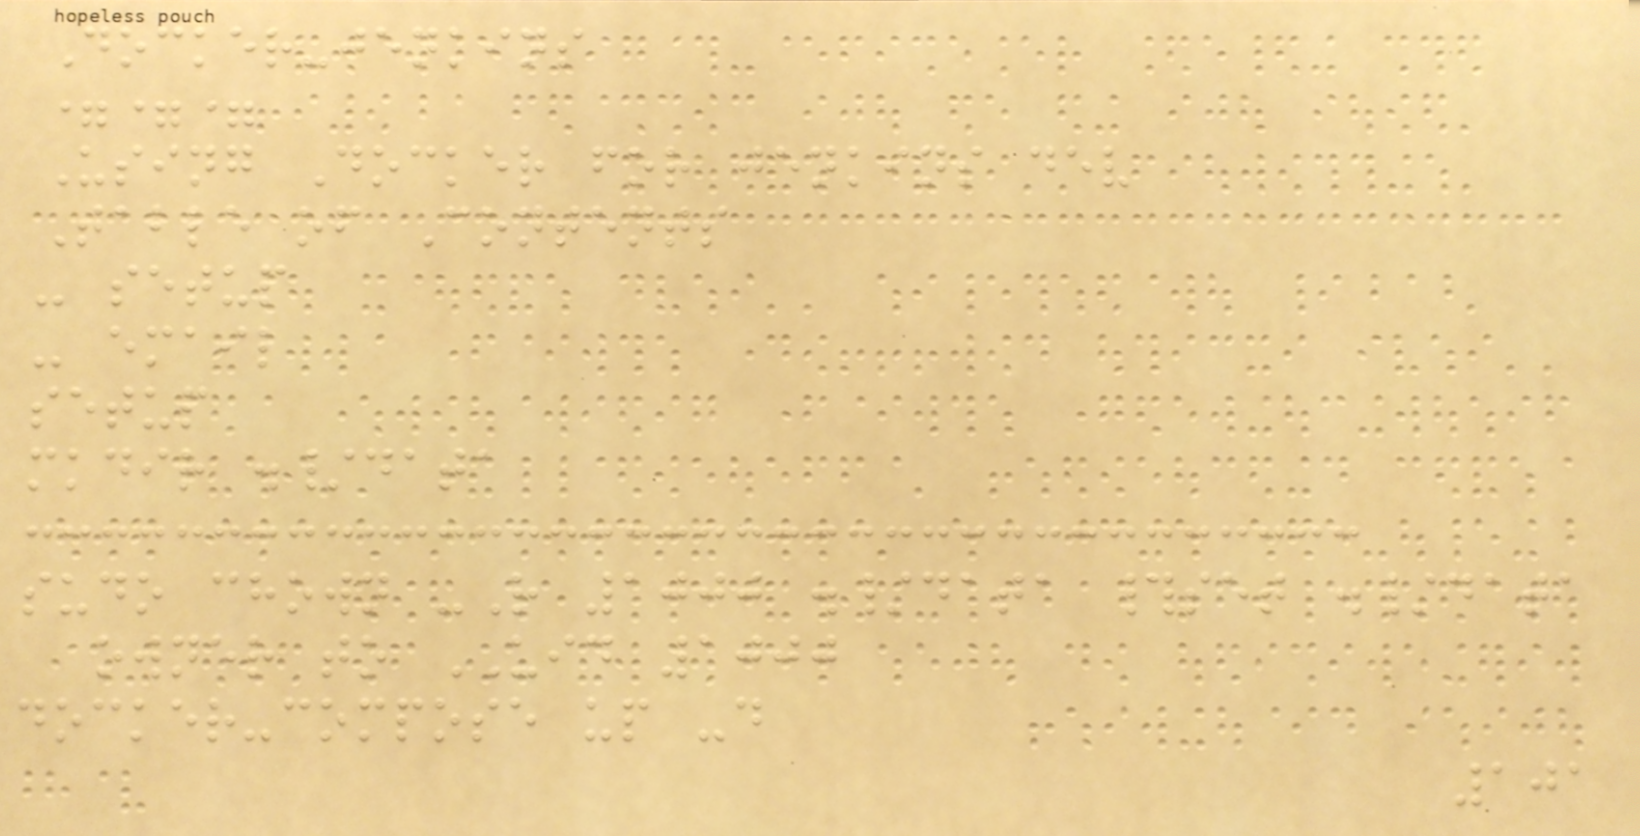Docker-jenkins
===
Using Docker for jenkins dev
Table of Contents
- setup
- email
setup
mkdir ./data
sudo chown -R 1000 ./data #set ./data
owner to UID 1000
docker-compose up -d
101
